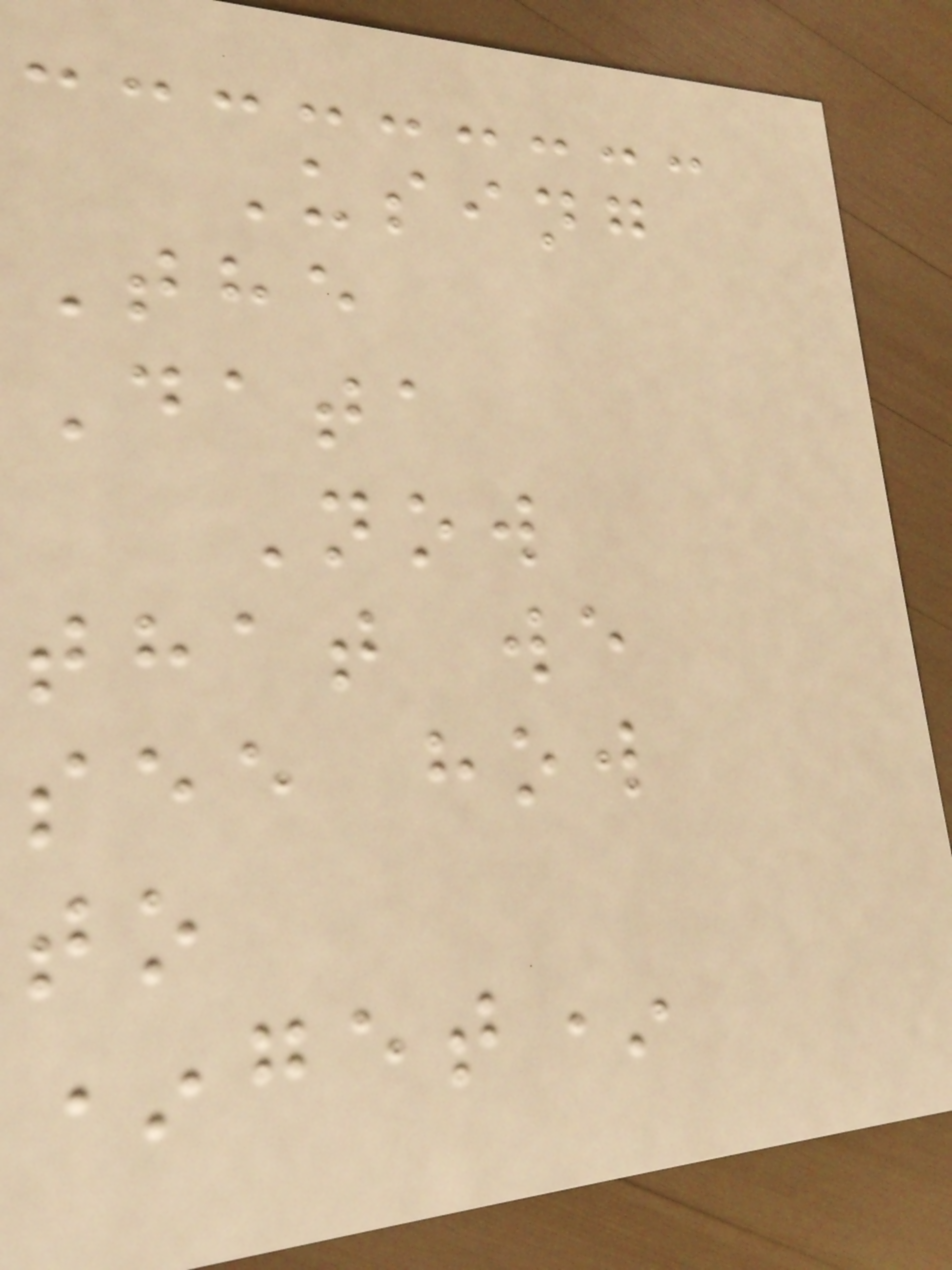Using
The
Data
Now
that we
see how
to
*get*
